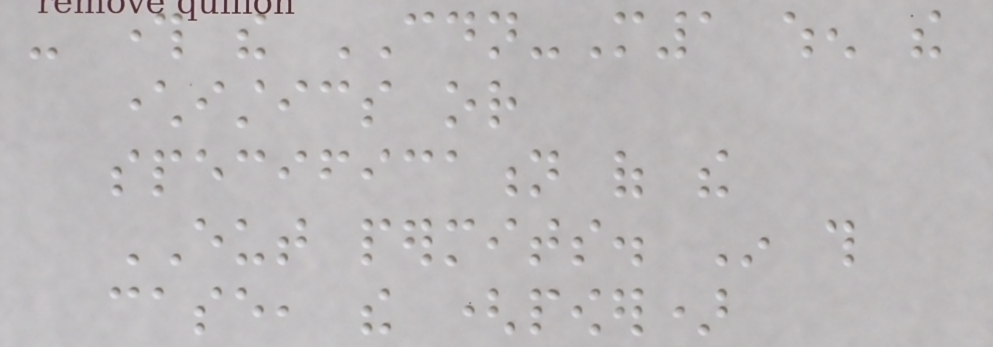- through the CDN-M1 when the
characteristics or
specification of the
EUT permits. In this
case, the (power)
